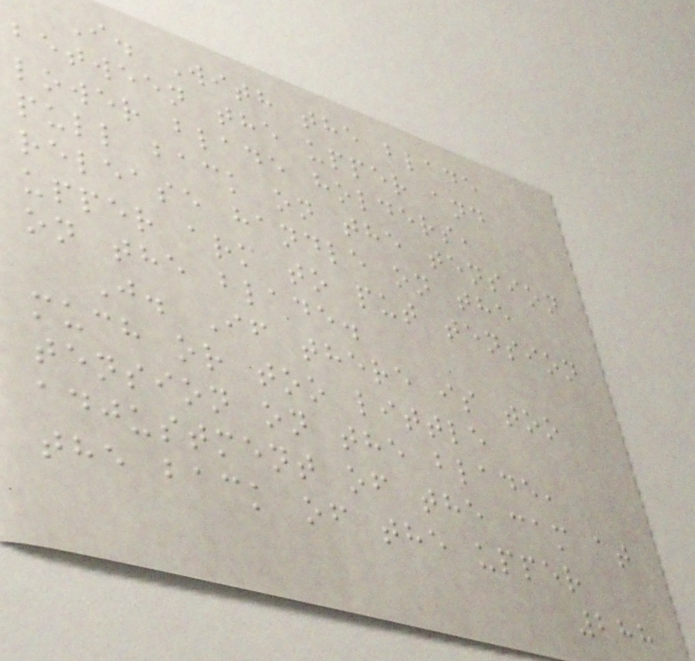I. With the blade
between the upper and
lower blade holders,
pull back on the tension
release handle on the
upper arm to put tension
on the blade.
J. If there is too
much or too little
tension on the blade,
adjustment of the cam at
the back of the upper
288
